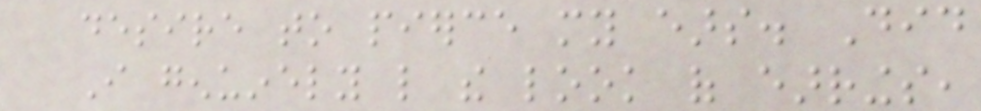desire to pierce my ears. Did
I genuinely like the look of earrings,
